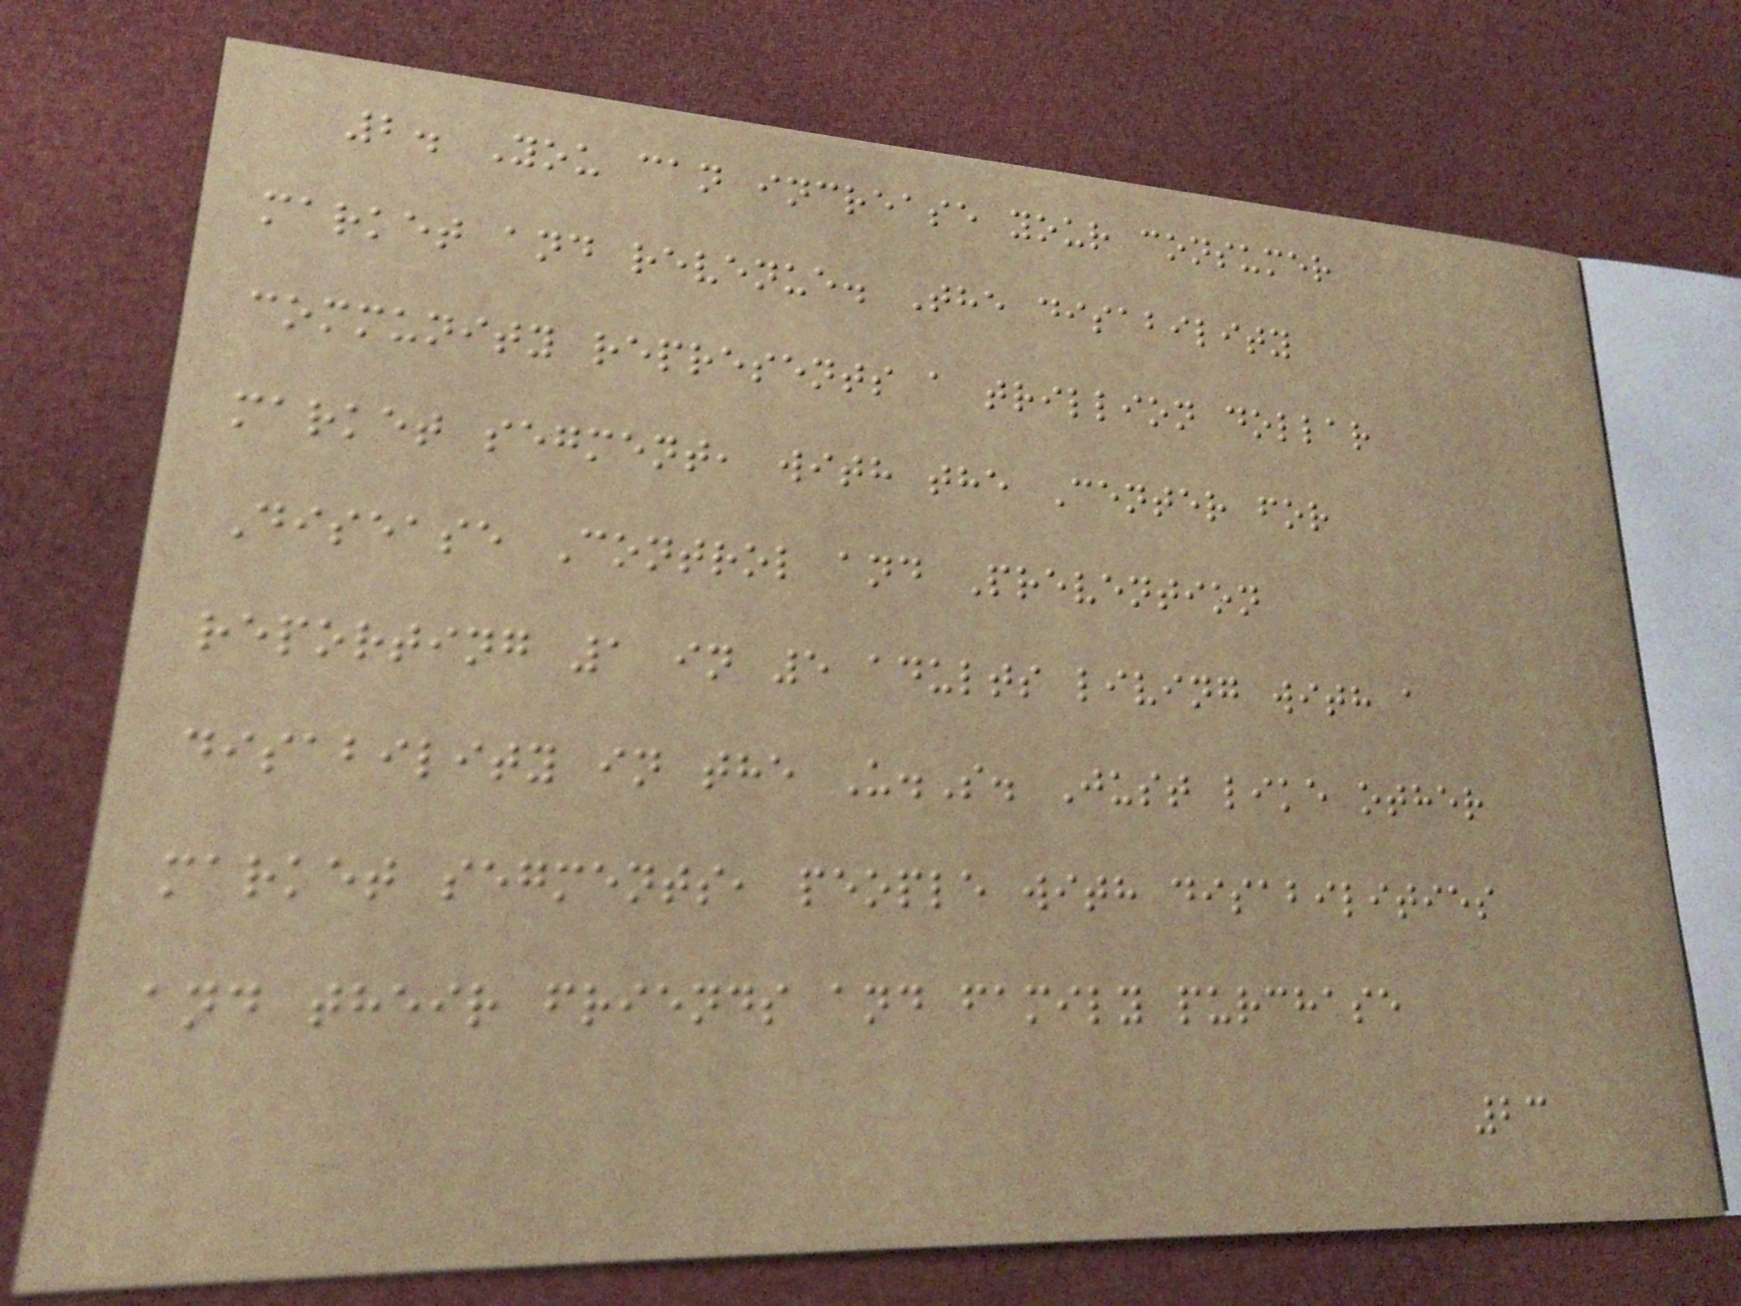2. You can increase your consumer
market and revenue. The disability
community represents a trillion dollar
market segment, with the Center for
Disease Control and Prevention
reporting 1 in 5 adults living with a
disability in the U.S. Just like other
market segments, people with disabilities
and their friends and family purchase
23
